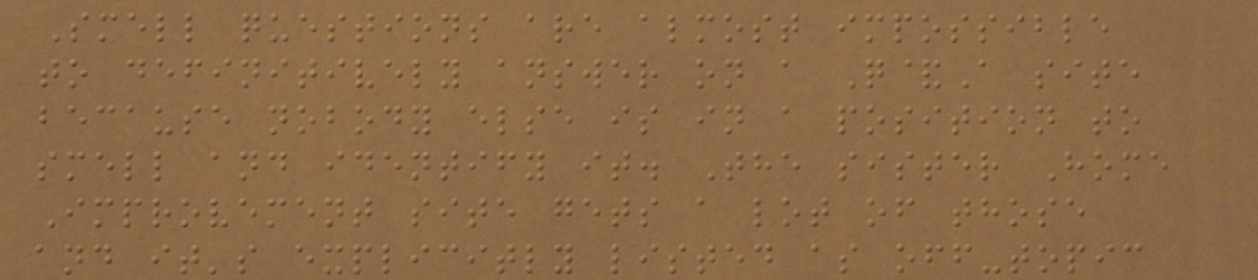Smell questions are almost impossible
to definitively answer on a Q&A site
because nobody else is in a position to
smell and identify it. The sister Home
Improvement site gets a lot of those
and it's explicitly listed as off-topic
